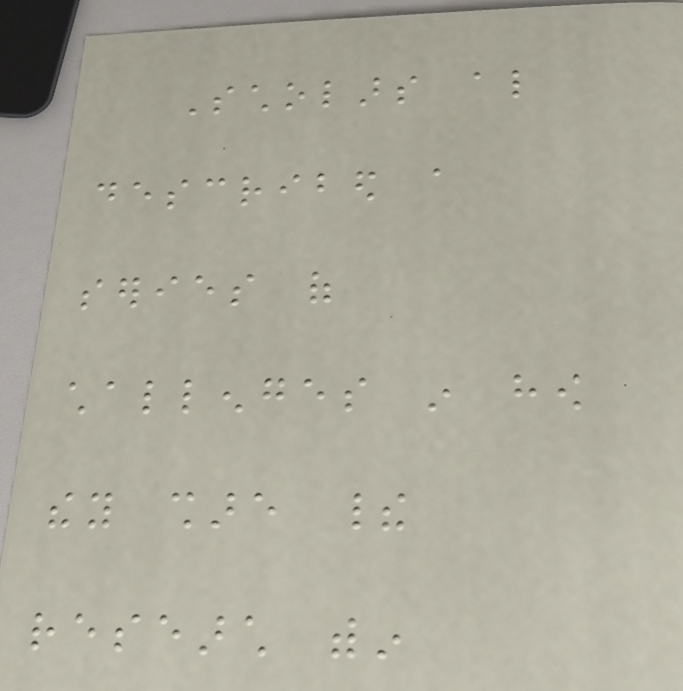Scholars also
described a
series of
challenges in how
they share their
research within
